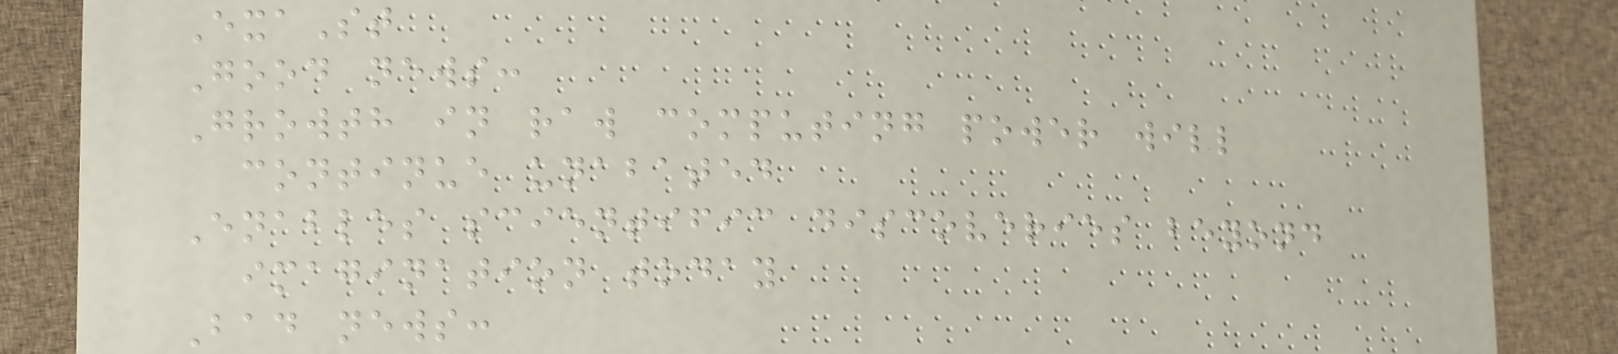ExaSt
Good news:
Growth in raw computing power will
continue unabated
Enables scientific discoveries beyond
imagination today
Bad news:
